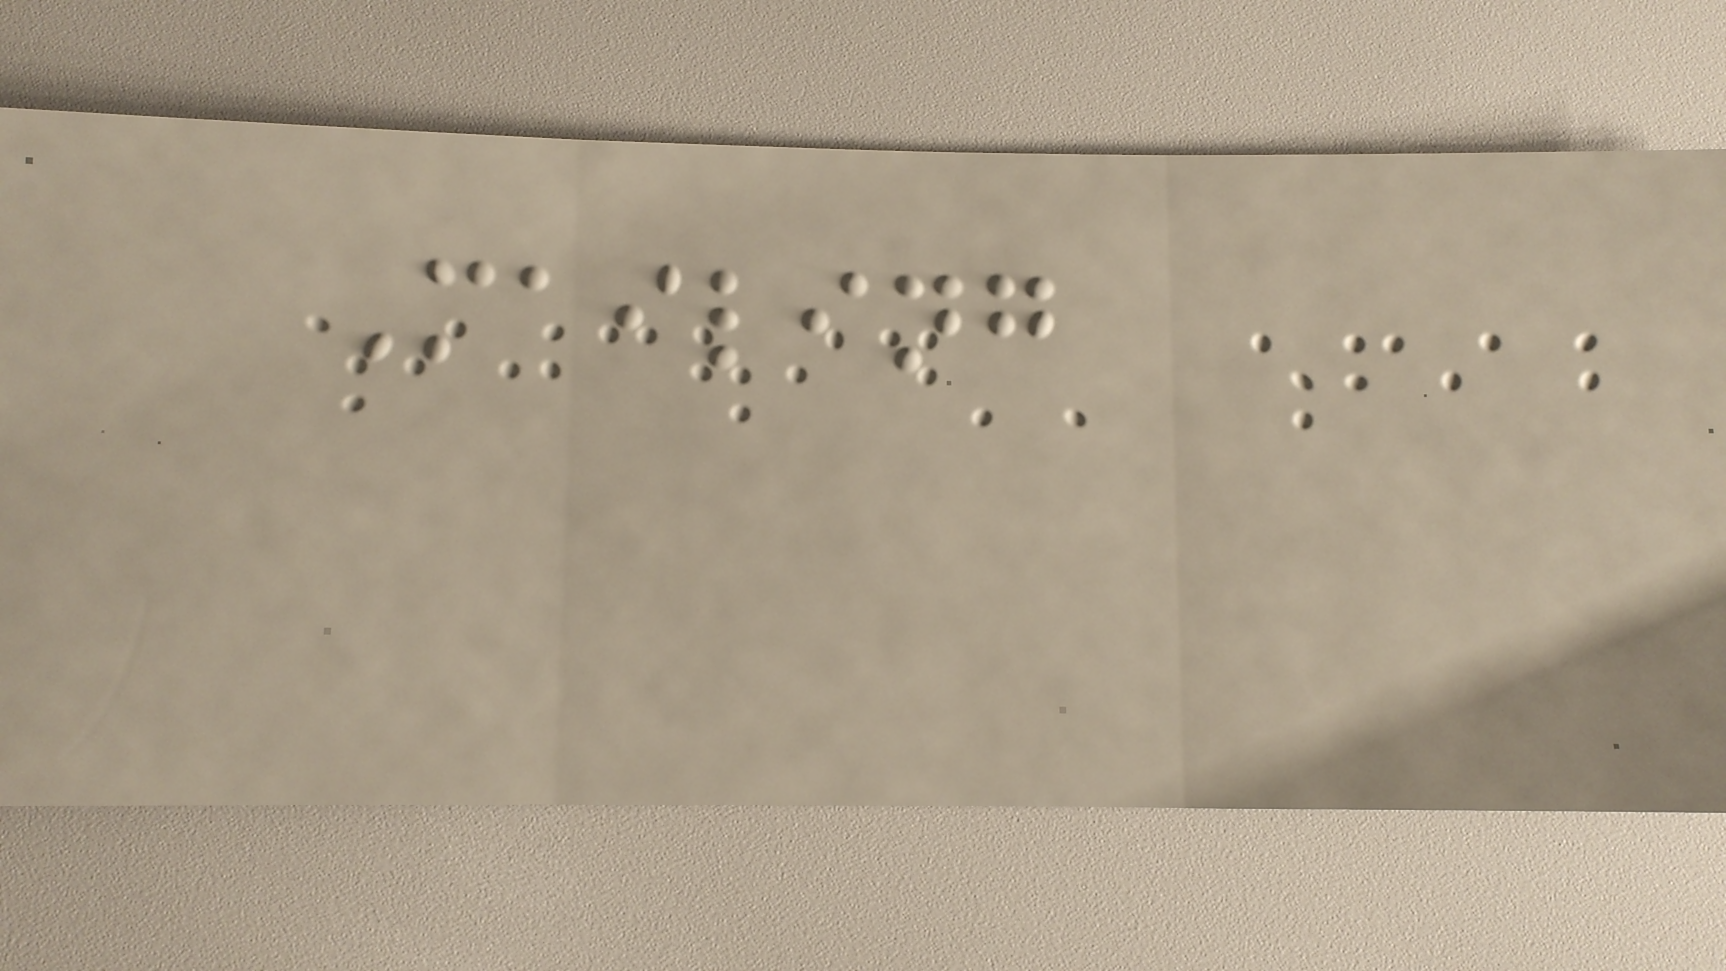Mailing
